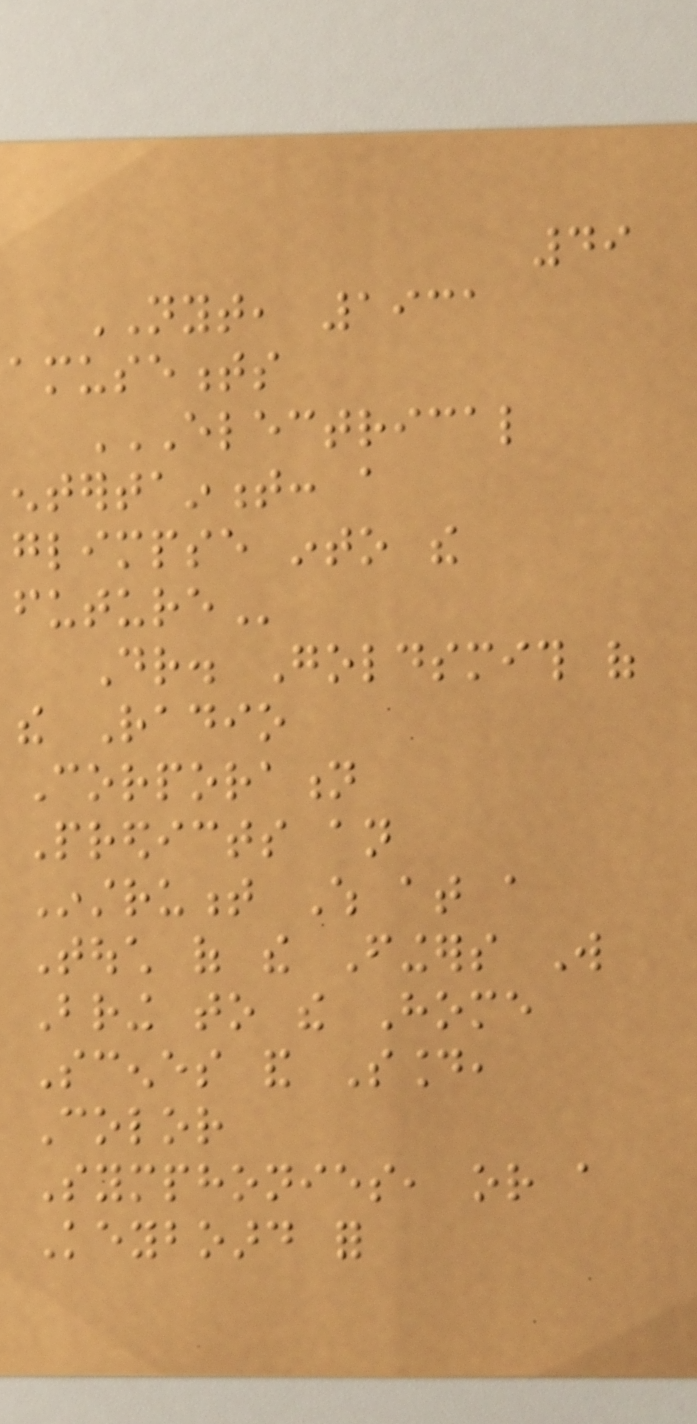49
NYT, 1931
amusements
ELECTRICAL
ENTERTAINMENT: A
GLIMPSE INTO THE
FUTURE
Dr. Goldsmith of
the Radio
Corporation
Predicts an
Instrument Which at a
Touch of the Fingers Will
Bring to the Home
Scenes and Sound,
Color
Symphonies, or a
Keyboard for
